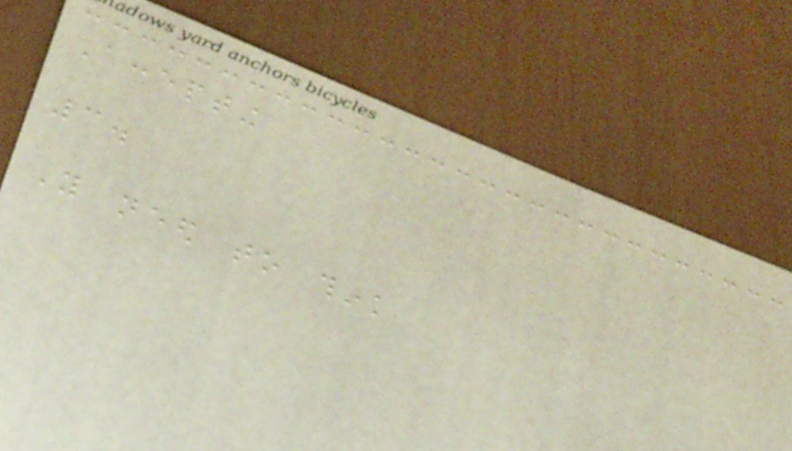Accepting
3.
You need to think
